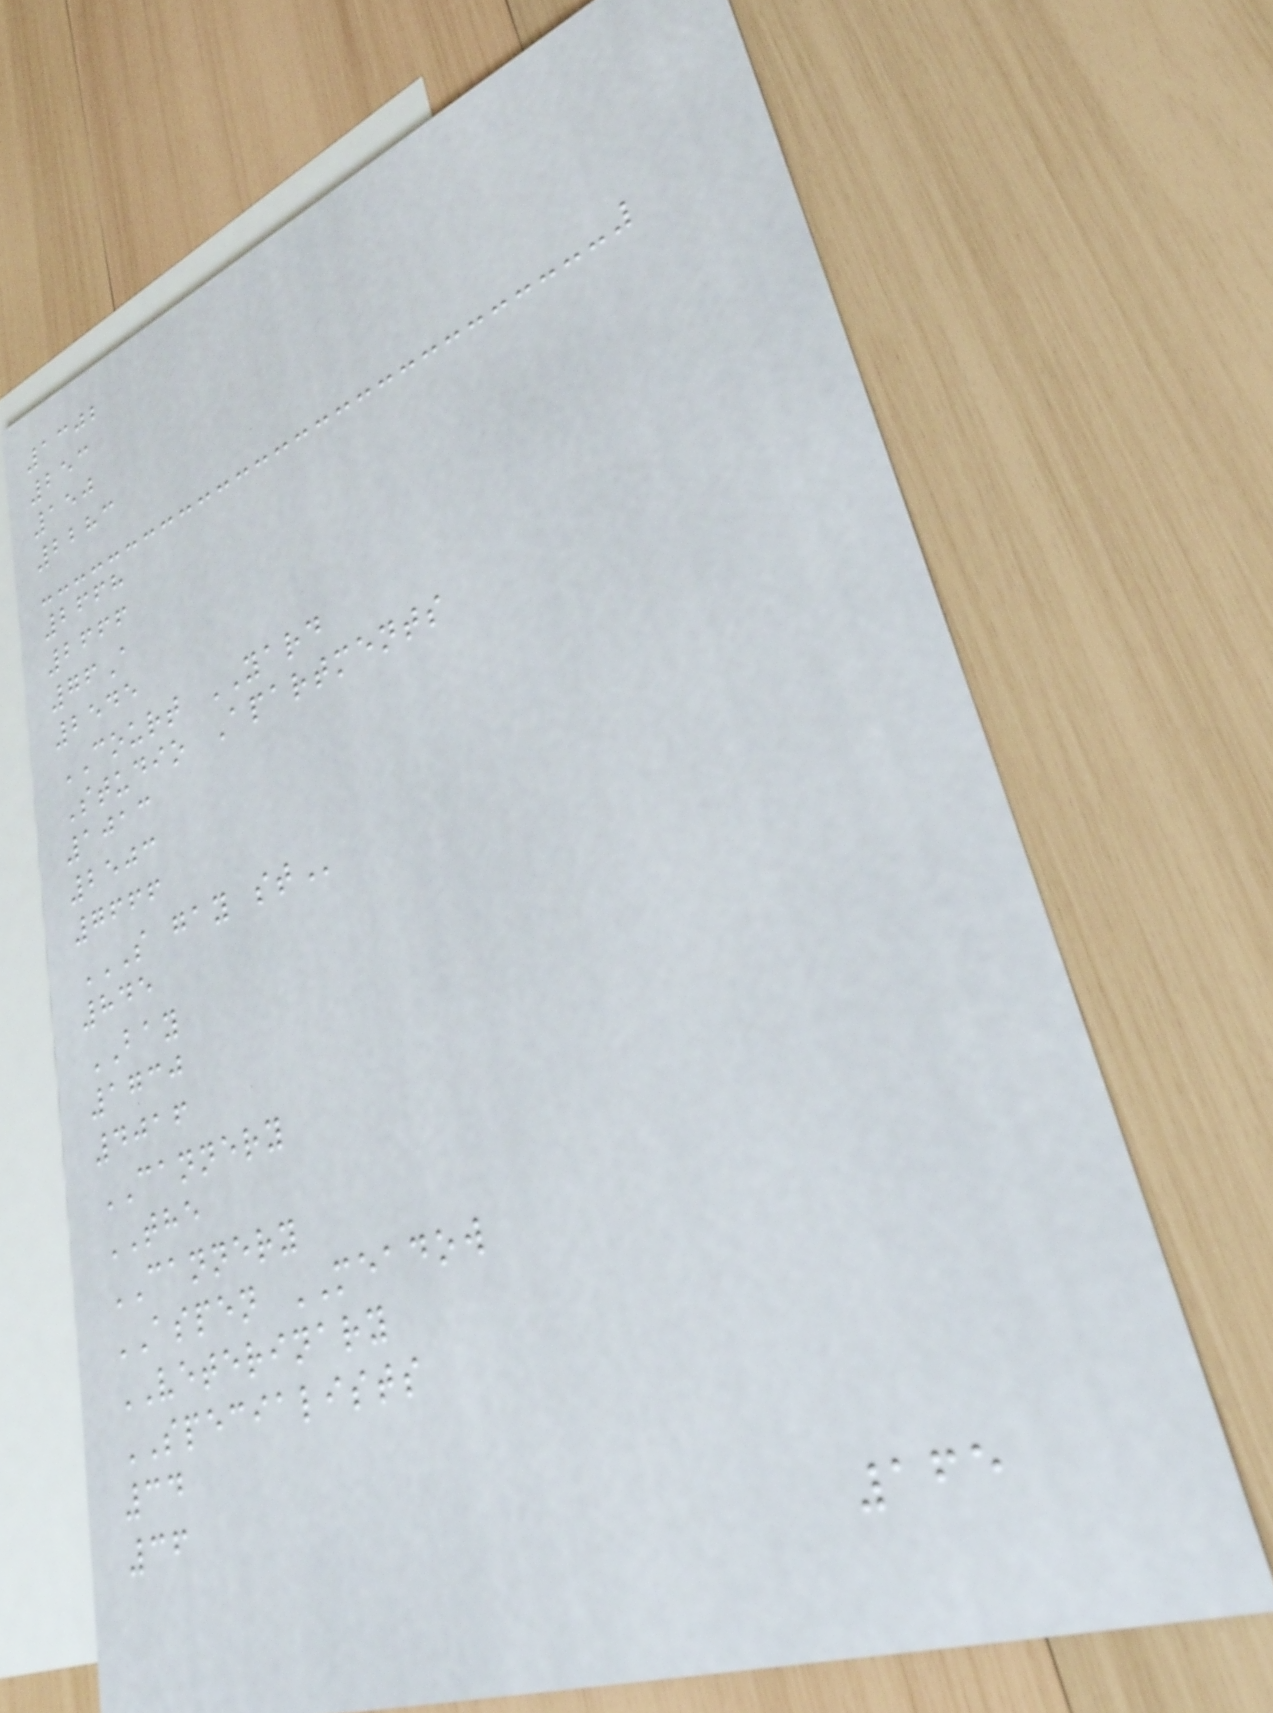1302
253
150
2283
2668
2666
76A
2545
COURT YARD
Studio Apartments
1013
2503
7666
S GAY ST
845
BAY
1730
4016
CANNERY
THE
CANNERY
ASPEN MEADOW
VETERINARY
SPECIALISTS
34
36
165
